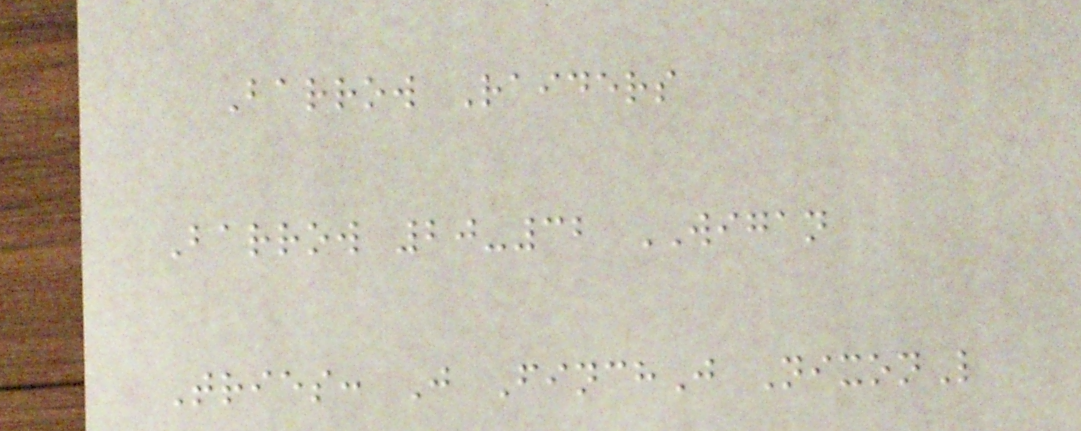Barrow Raiders
Barrow 20-32 WIGAN
Tries: J FinchJ NixonL
